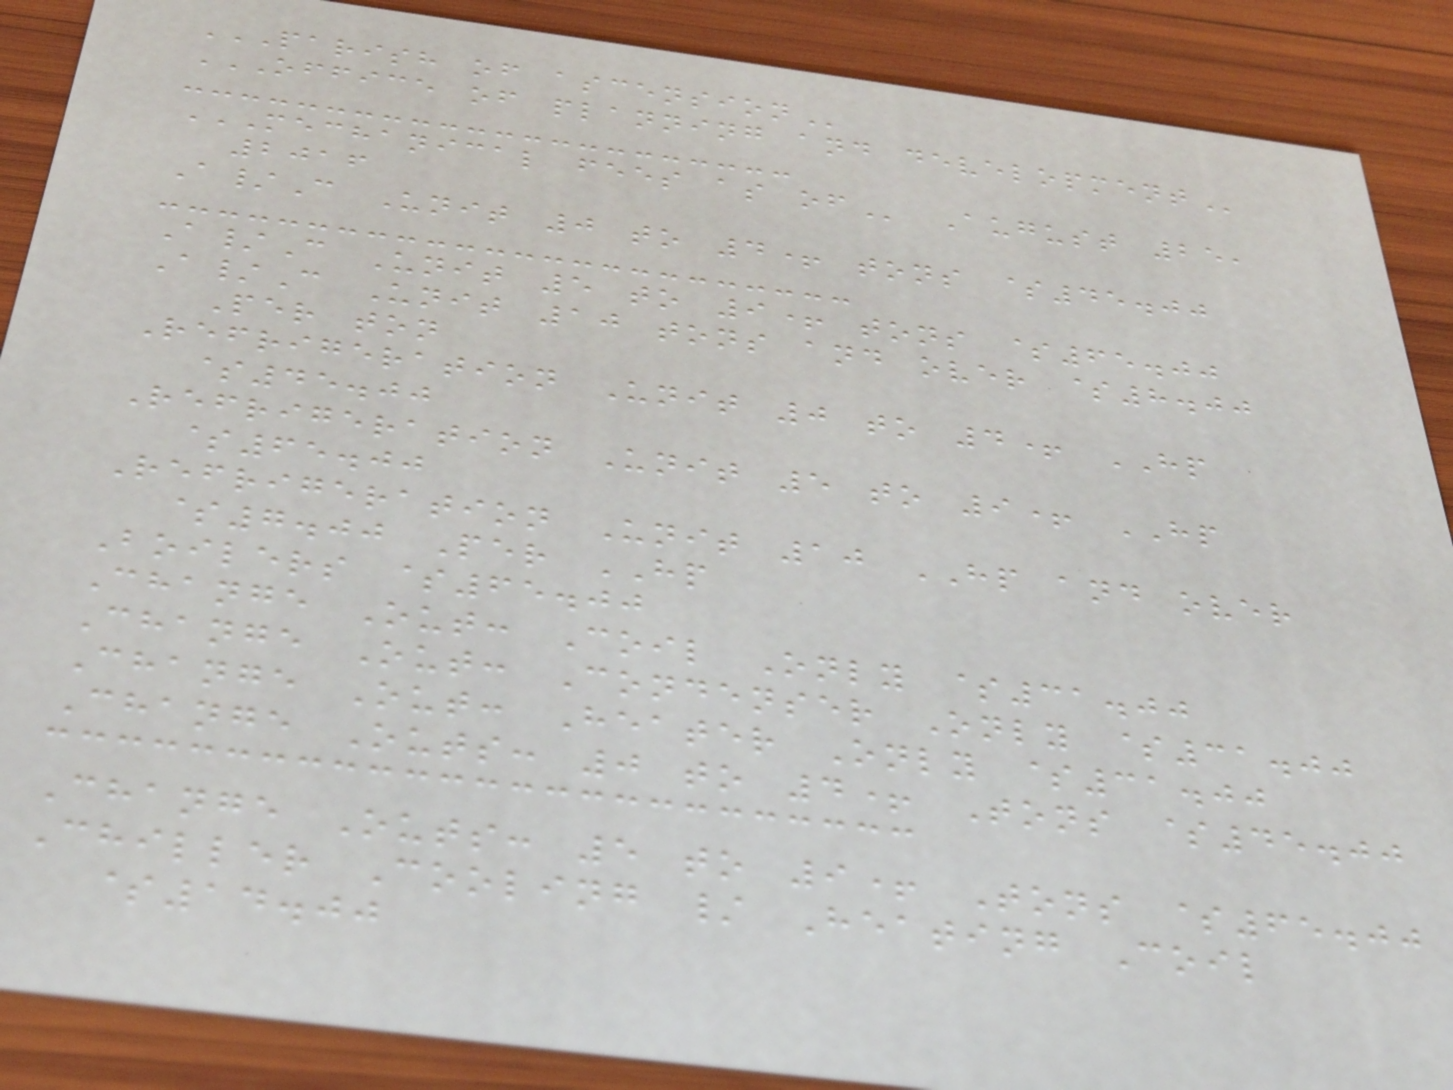PARISH OF ASCENSION
OFFICE OF PLANNING AND DEVELOPMENT
MECHANICAL FEES AS OF August 25,
2016
A/C Unit 0 to 4+ tons $45.00
A/C Unit 5 to 9+ tons $65.00
A/C Unit 10 tons and over $8.00
Per ton
Refrigeration Unit 0 to 4+ HP
$45.00
Refrigeration Unit 5 to 9+ HP
$65.00
Refrigeration Unit 10 HP and over
$7.00 Per HP
Boilers $65.00
Change Out: Coil Only $31.00
Change Out: Condenser Only $31.00
Change Out: Heater Only $31.00
Change Outs: 0 to 4+ Tons $45.00
Change Outs: 5 to 9+ Tons $65.00
Chiller Cooling / Heating Coil
$14.00
